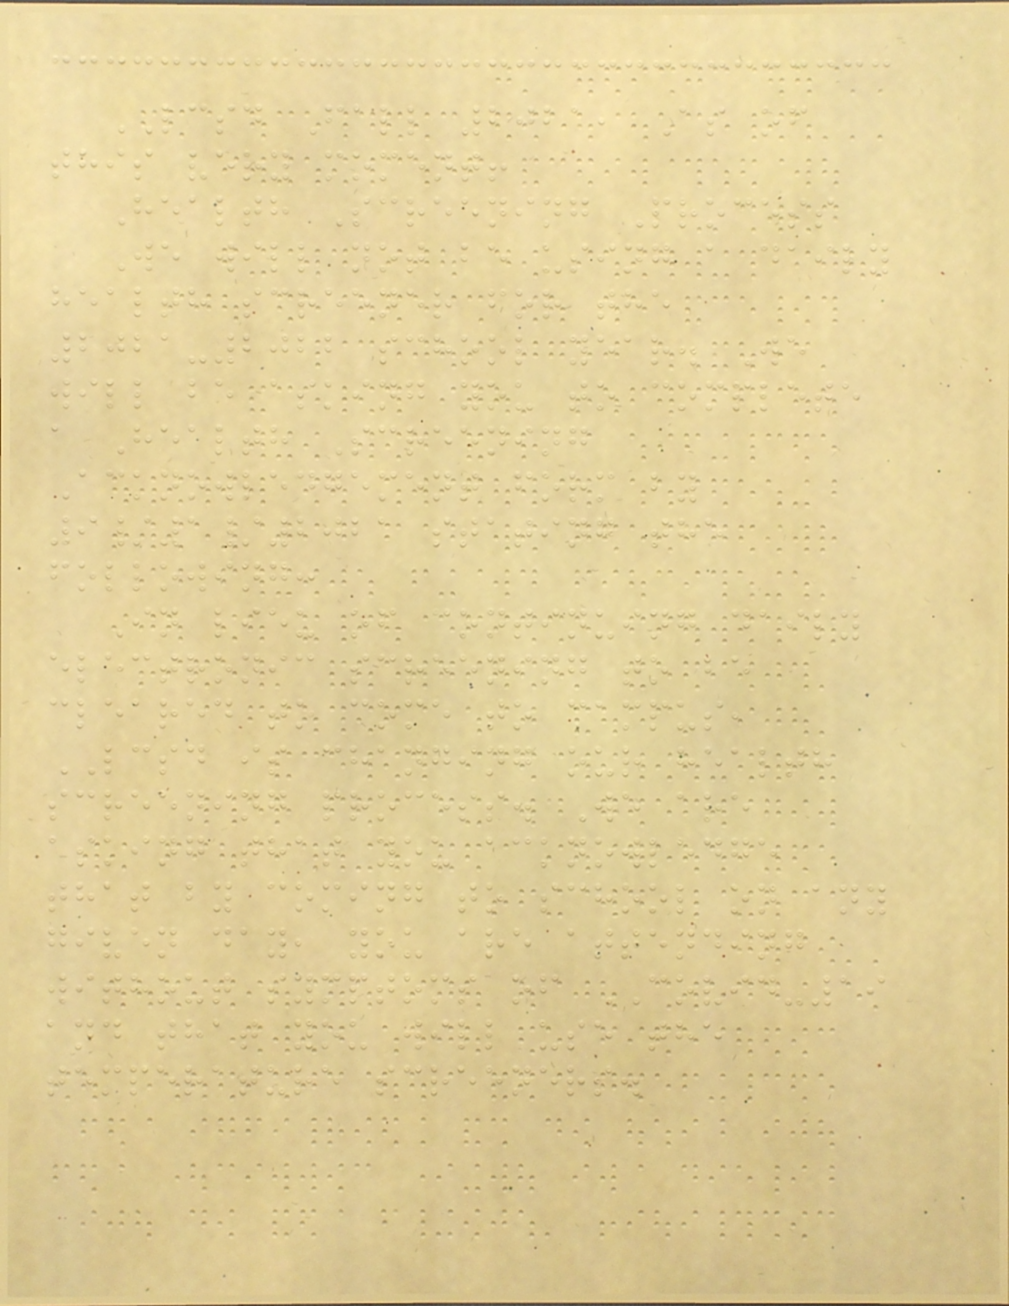LCSD Fall 2021, As of
this very moment!
Health Screening Process
We will not be using a daily
health screener for the
2021-2022 school year. We
will be asking you to complete
a Health Screening
Acknowledgement form by
9/1/2021 stating the
following:
In lieu of continuing daily
electronic screening to be
cleared to come to campus,
LCSD is changing our health
screening process. We are
asking that you acknowledge
that by coming to school on any
given day, you are attending
without symptoms of COVID-19
and that you will use the
temperature screeners.
